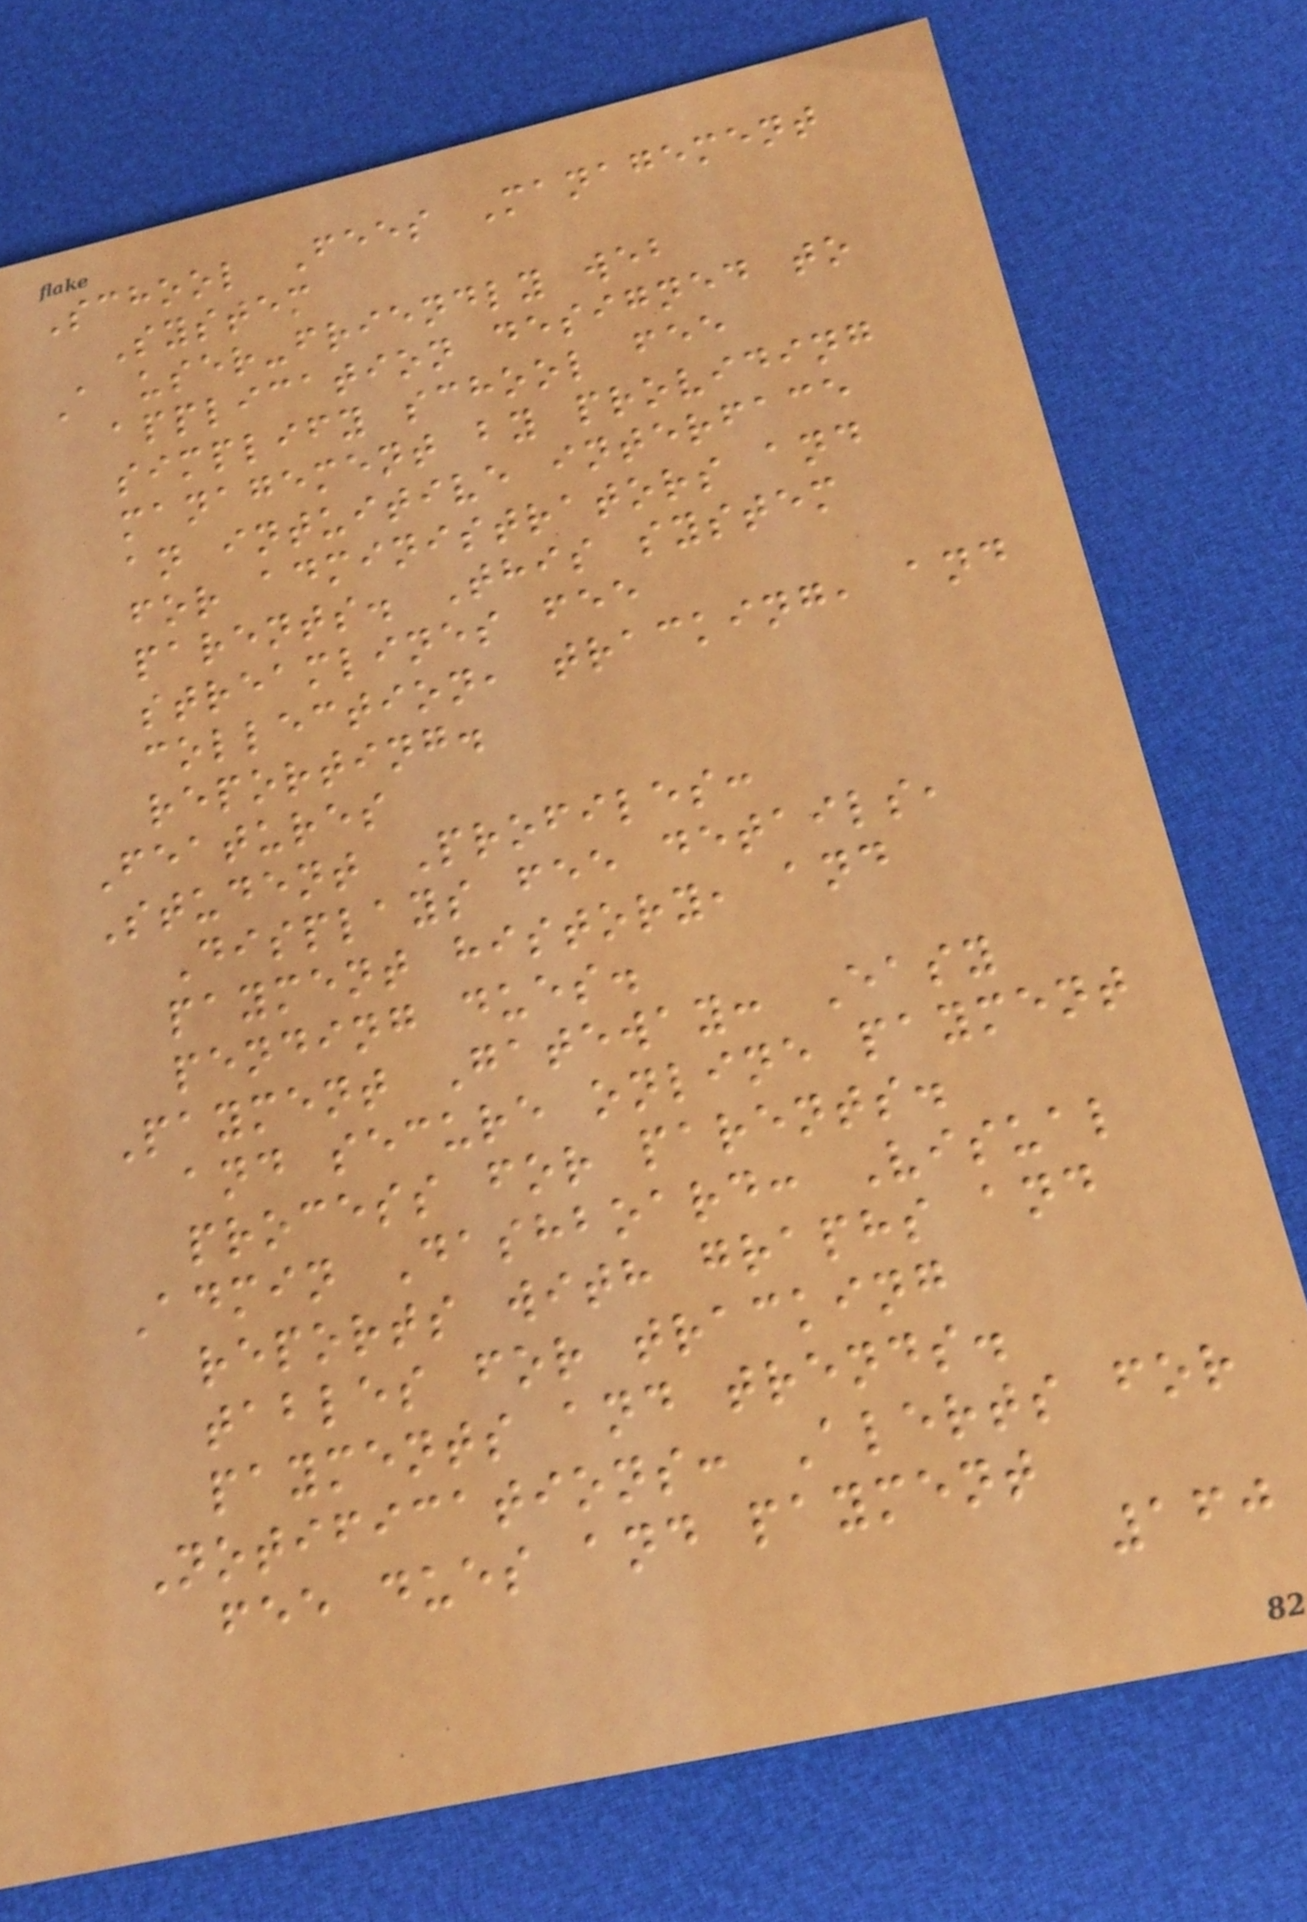School Fees Management
System
A user-friendly web
application designed to
simplify school fee
management by providing
an intuitive interface
for administrators and
parents. This system
streamlines fee
collection, tracking, and
reporting.
Features
Student Profiles:
Displays fee details,
payment history, and
pending dues.
Payment Gateway: Easy
and secure online payment
process for parents.
Admin Dashboard: Visual
reports with graphs and
tables for tracking
payments and trends.
Notifications: Alerts for
fee dues and payment
160
